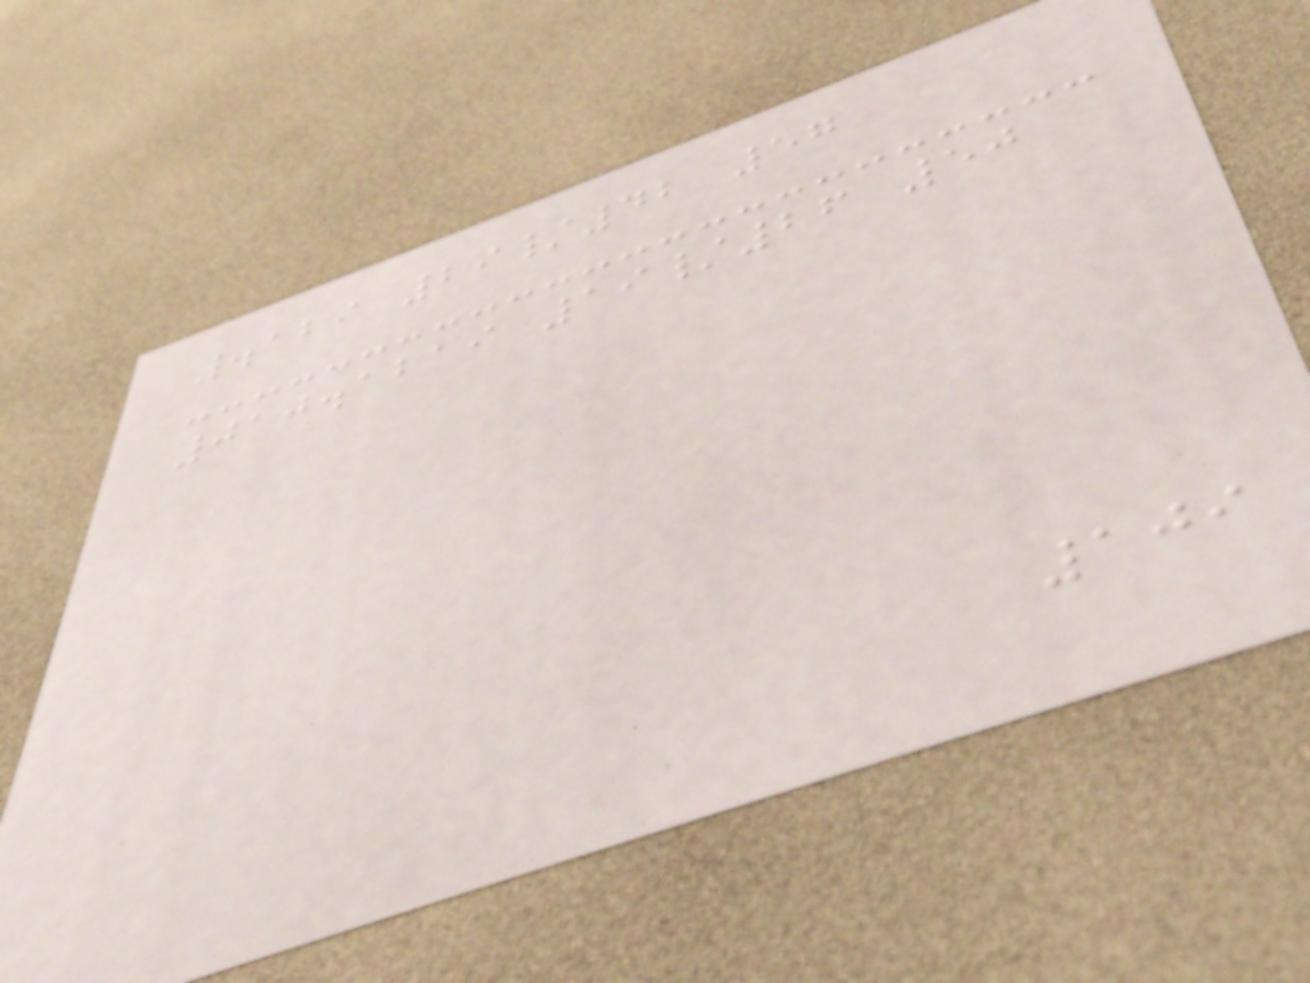.129 29/42 57
010.1219 19/26 50
109
